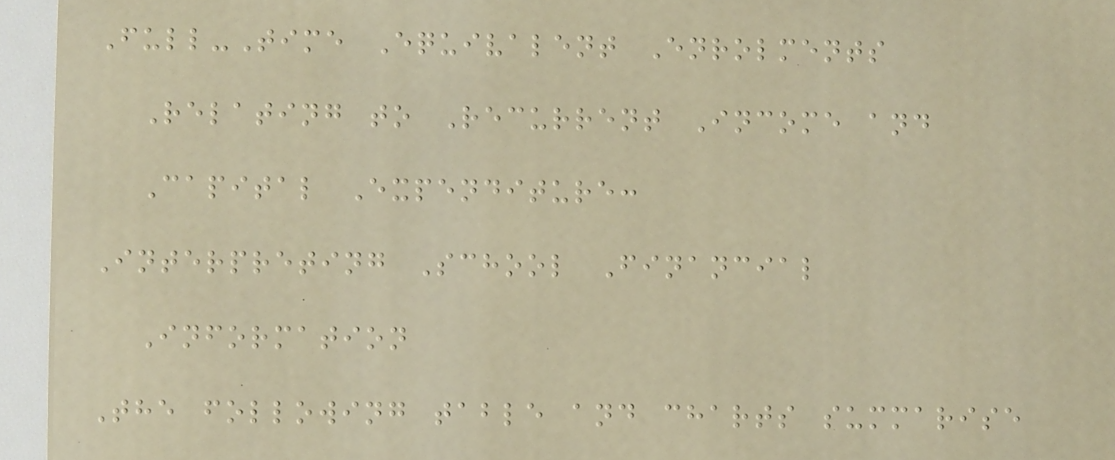Full-Time Equivalent Enrolments
Relating to Recurrent Income and
Capital Expenditure:
Interpreting School Financial
Information
The following table and charts summarise
